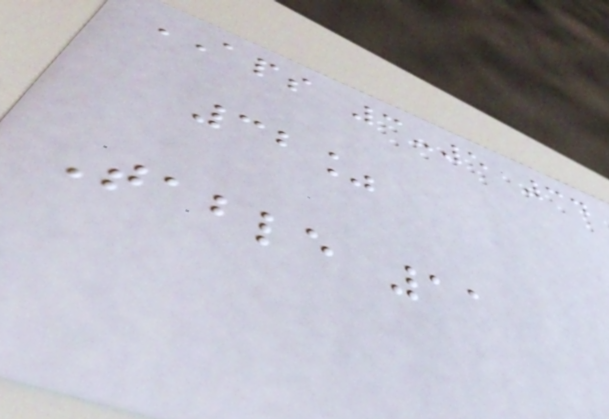APS 3-5 34
32%
Table 11
